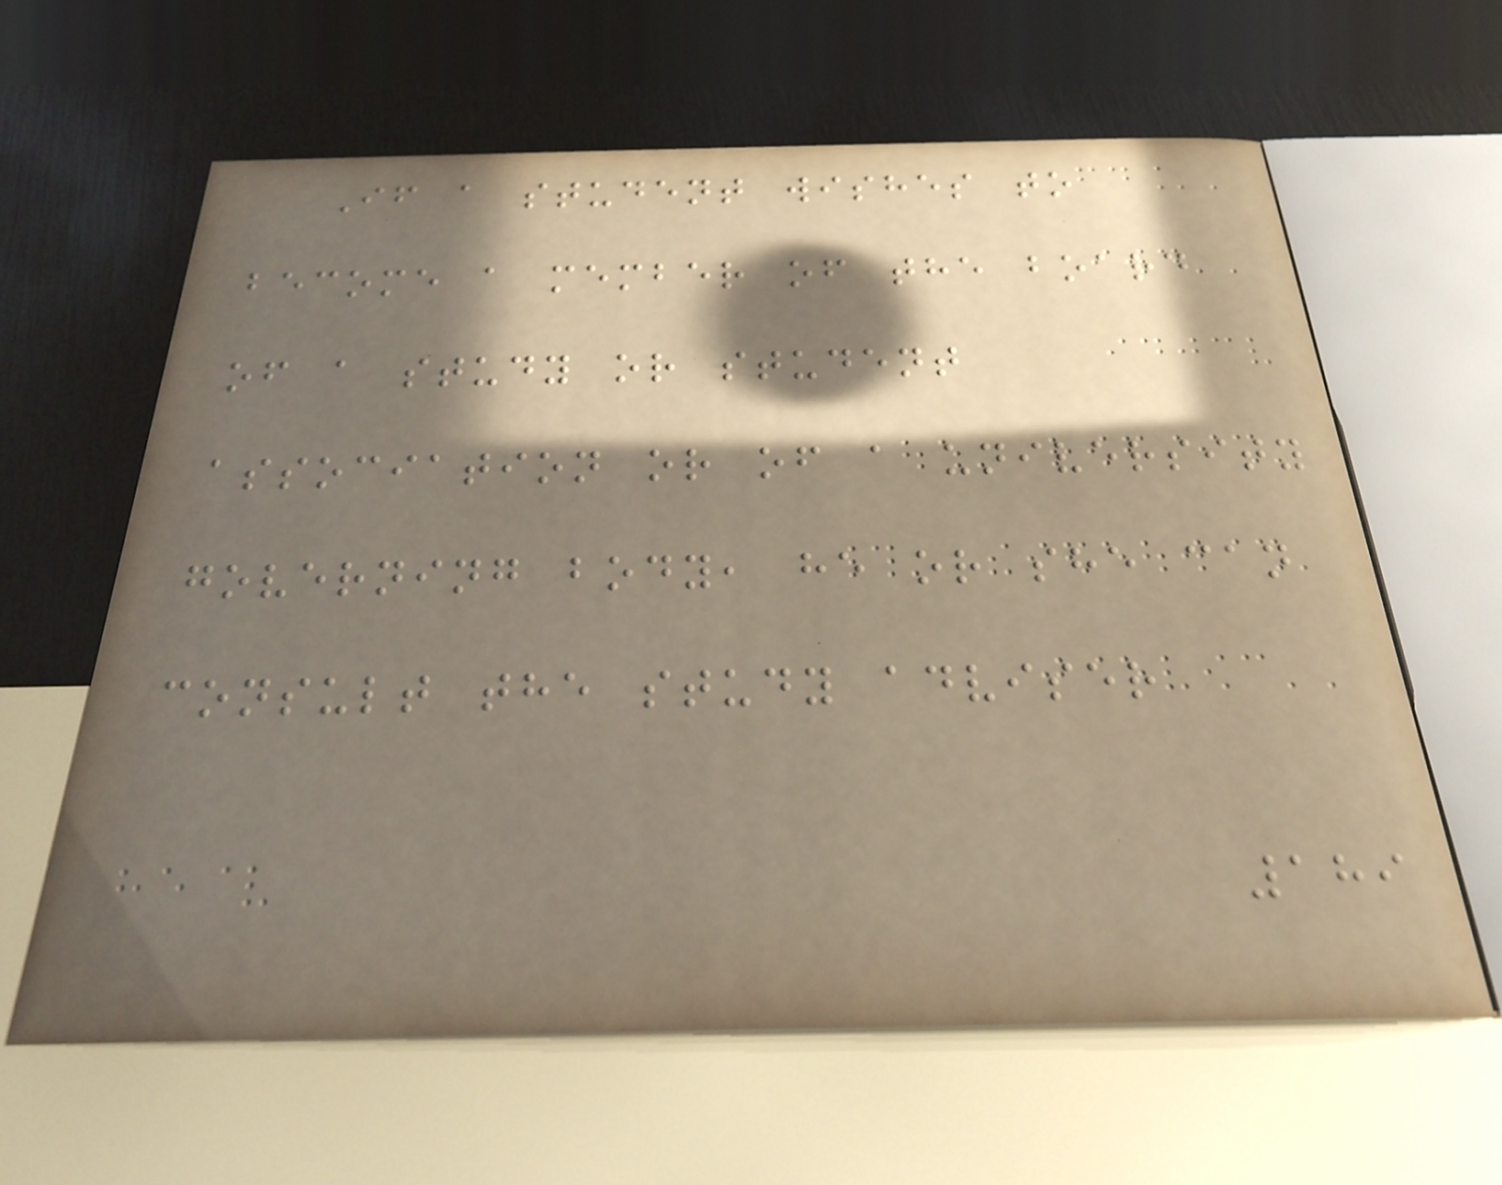If a student wishes to
become a member of the board
of a study or student
association or of a university
governing body, he or she can
consult the study adviser
189
